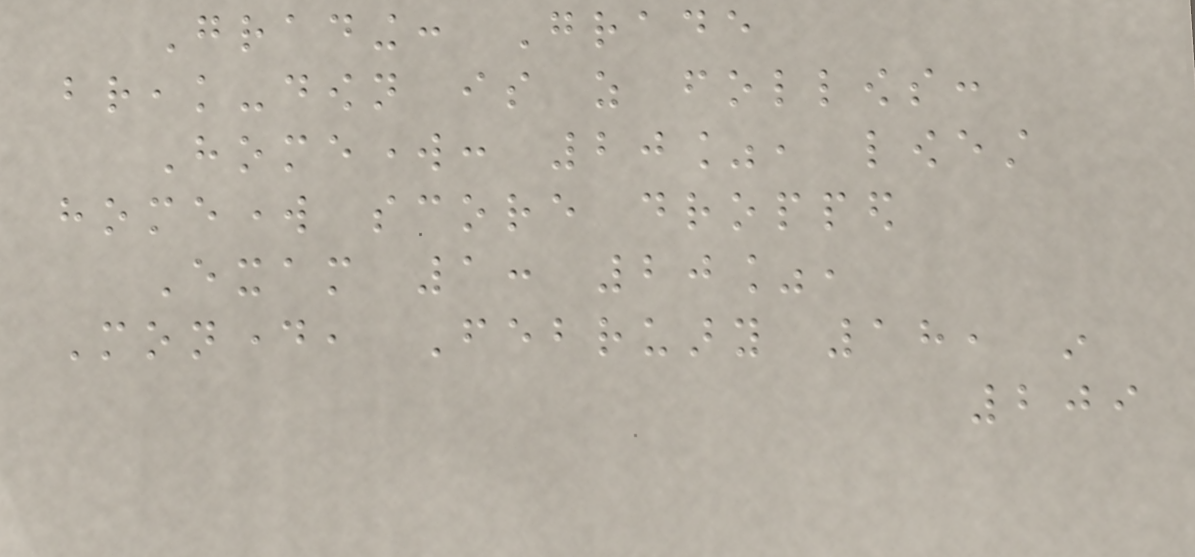Grading: Grade
break-down is as follows:
Homework: 20%, lowest
homework score dropped
Exam 1: 20%,
Monday, February 18, in
209
